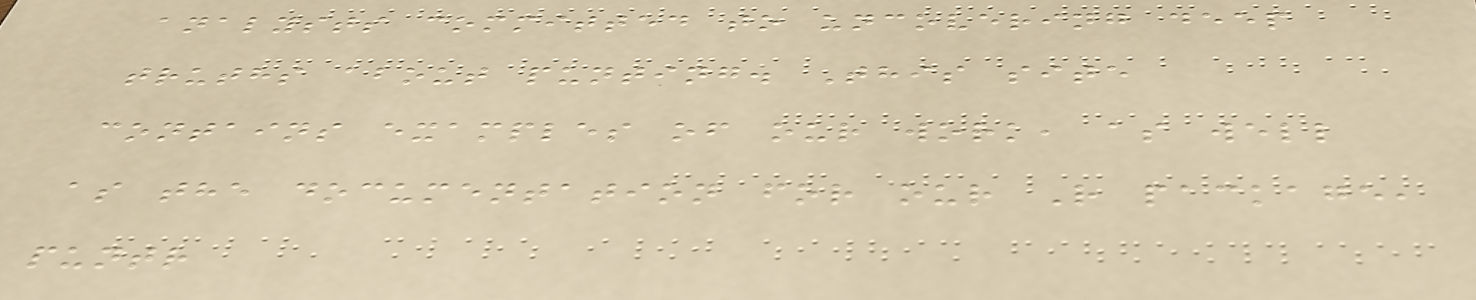analysts committed to uncovering deep
truths about punting. This site
contains examples of our work, as well
as the documentation for our R package,
puntr
